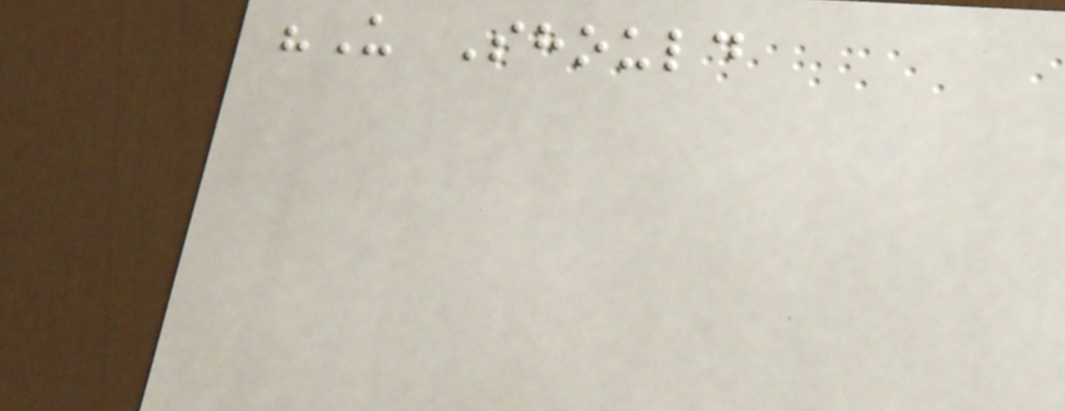"U Should
